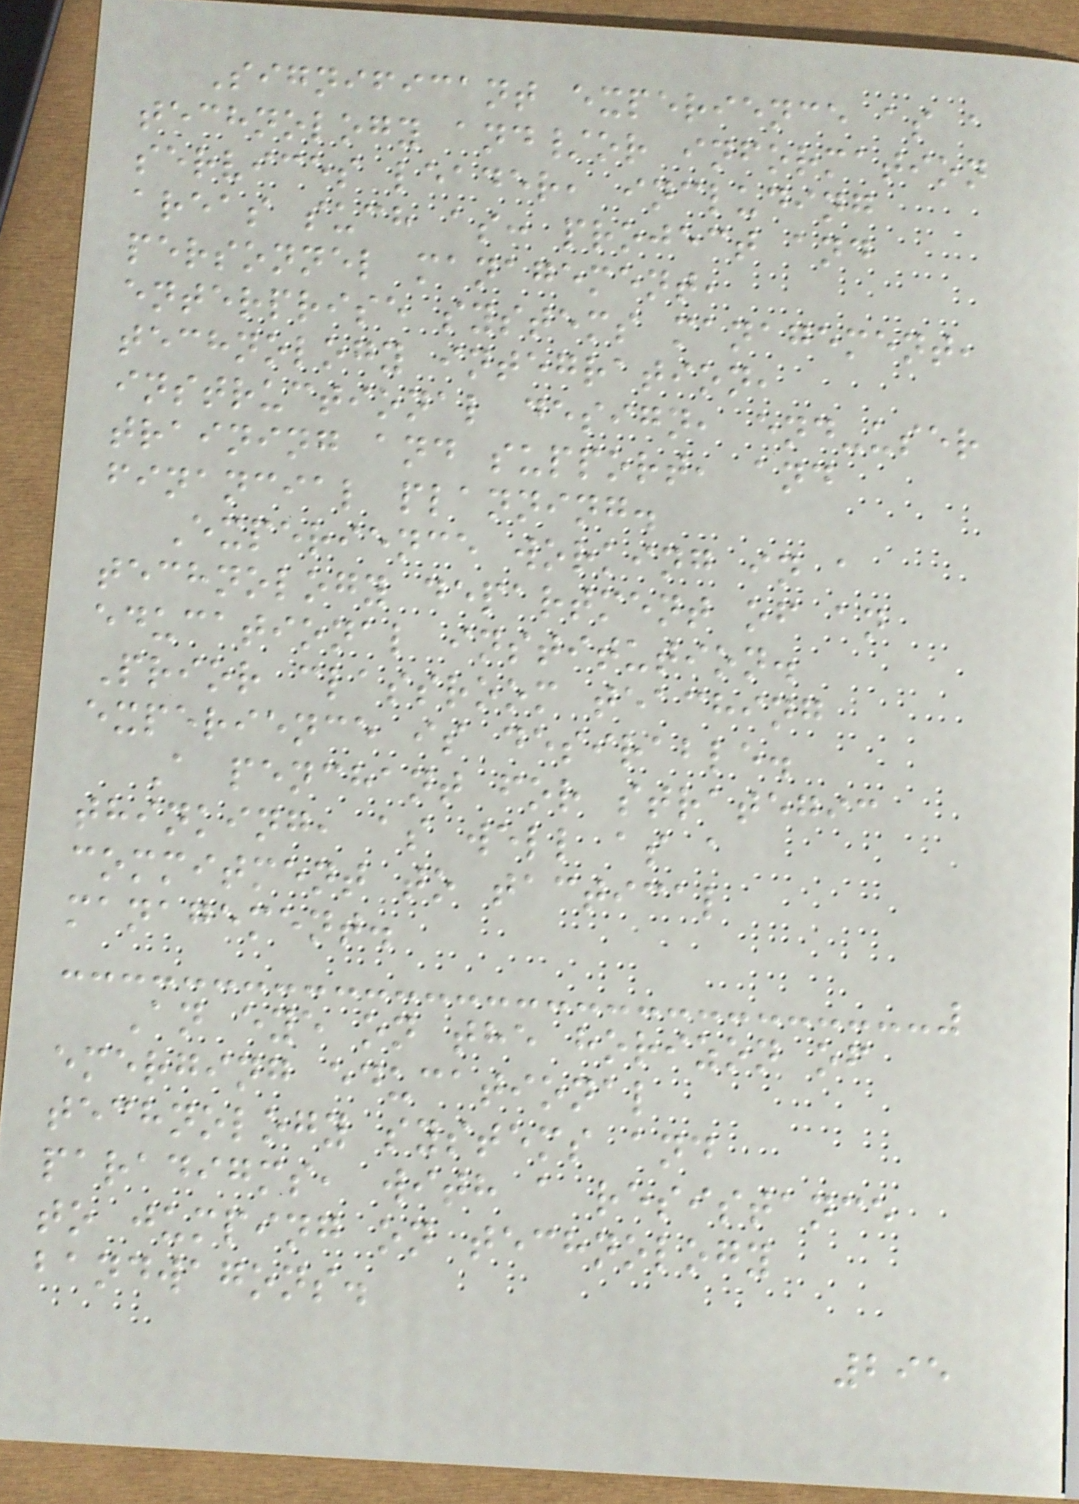Significant experience as a
technology and/or information
services leader, including
areas such as: project and
personnel management,
enterprise systems management,
technology integration,
instructional design, end-user
training and support, and
financial planning.
Experience working in a
technology department of an
educational institution.
Prior classroom teaching
experience is desirable.
A penchant for strategic
thinking, as well as a
commitment to tactical
management.
An eye on the horizon of
emerging educational
technology systems and
paradigms, with a resistance
to jumping on technology
bandwagons.
295
